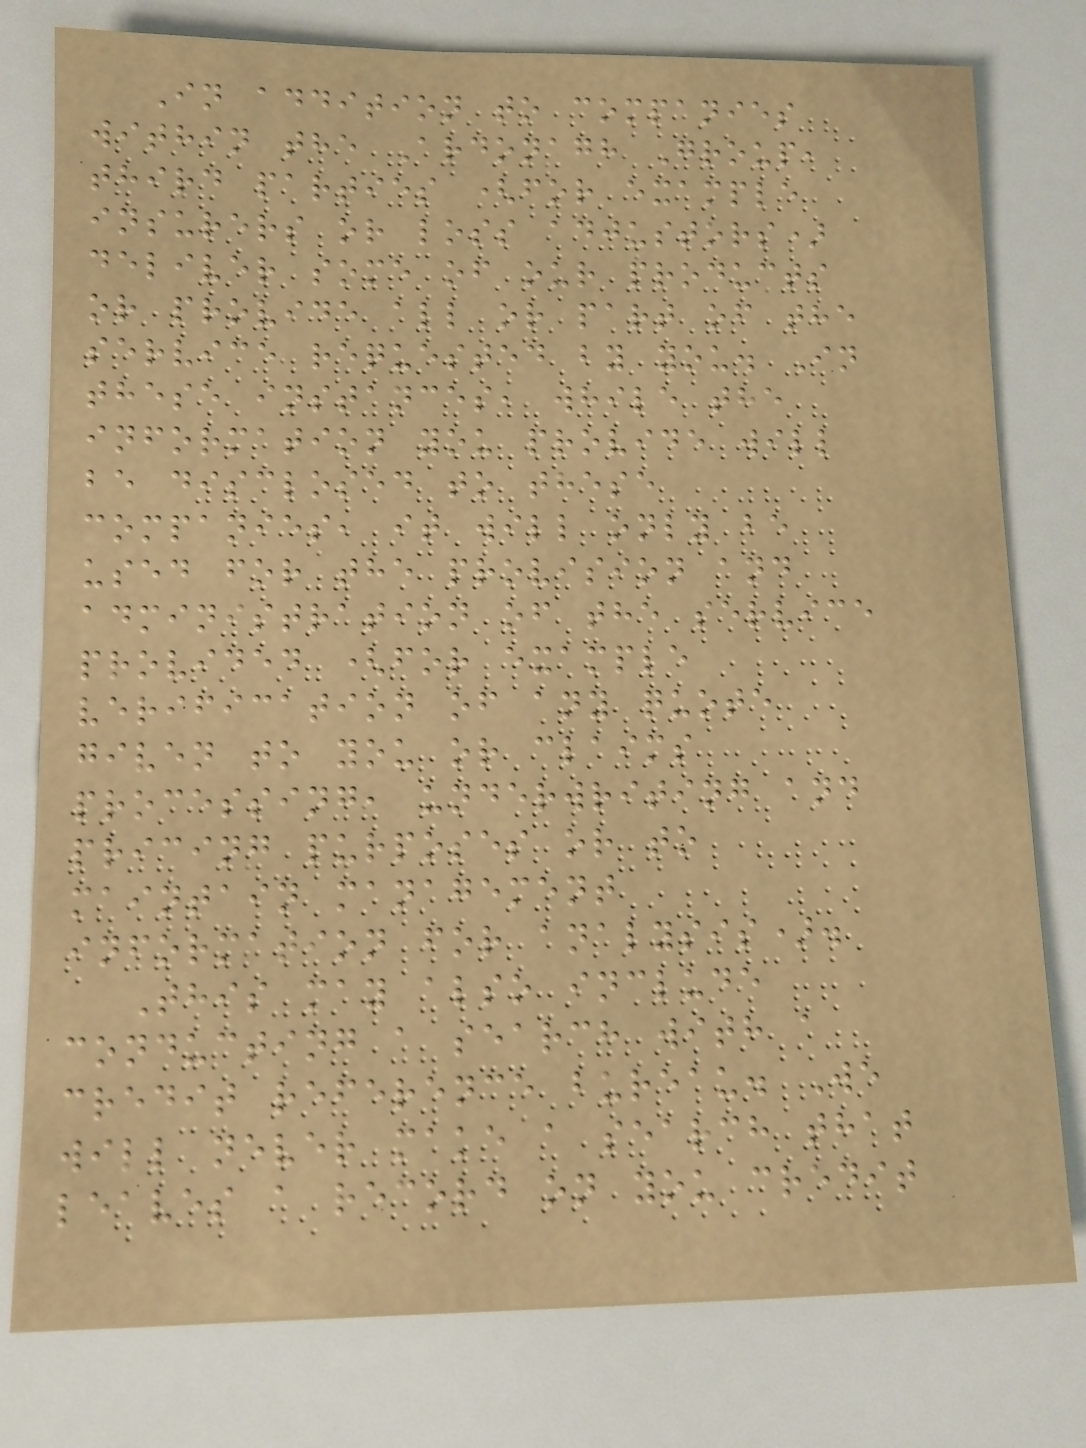In addition to companies
within the Ardonagh Group,
third parties (for example
insurers or loss adjustors)
deliver some of our products
or provide all or part of the
service requested by you. In
these instances, while the
information you provide will
be disclosed to these
companies, it will only be
used for the provision and
administration of the service
provided (for example
verification of any quote
given to you or claims
processing, underwriting and
pricing purposes or to
maintain management
information for analysis).
This may also include
conducting a search with a
credit reference bureau. We
will never make a search that
leaves a record on you credit
